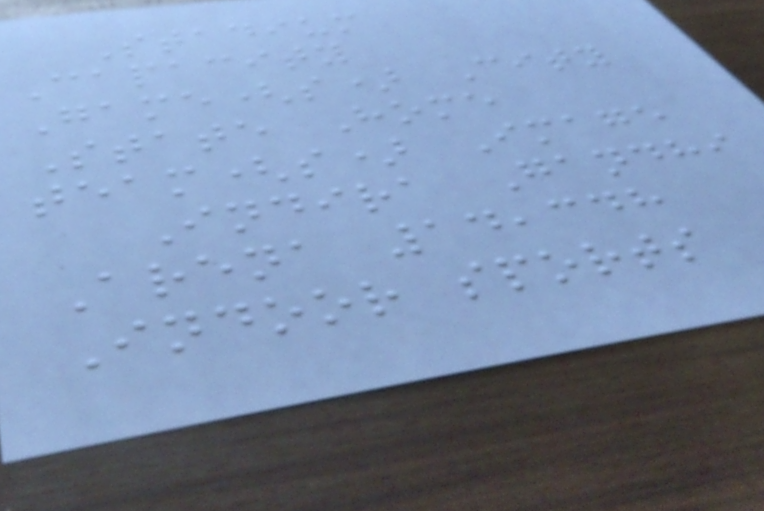Stadium
Capacity
Game(s) City
State Home
team(s) Image
Indira Gandhi
Arena 14,348
Indoor sports
